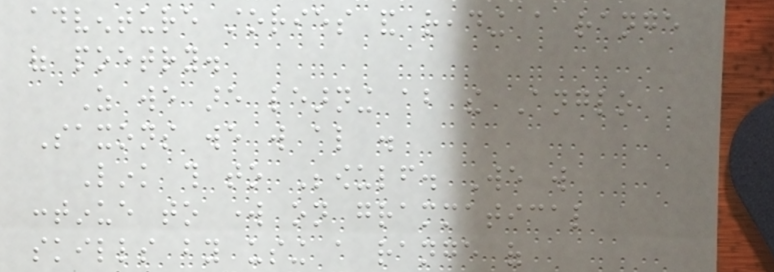adventure stories and reading a range
of poetry.
As we are learning about the Anglo
Saxons we will also .
Link this to Beowulf. We will
continue to work on grammatical
skills by using a range of
